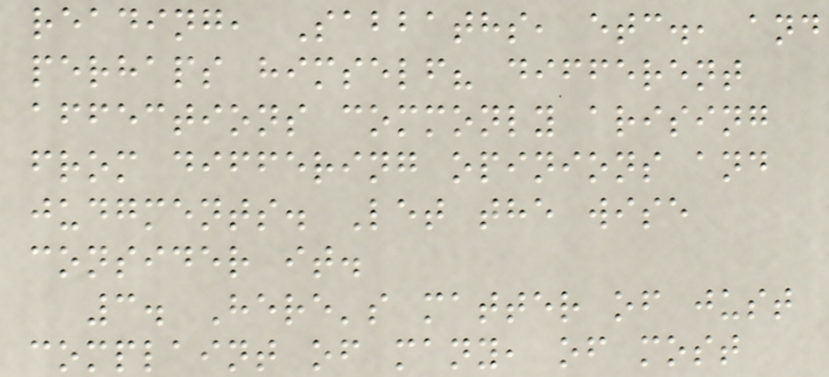reading, Sabbaths, etc., and
perhaps himself? different
affections commonly arising
from differing opinions and
judgments. Let the wise
consider it.
3. Here's matter of just
complaint of many, of most
